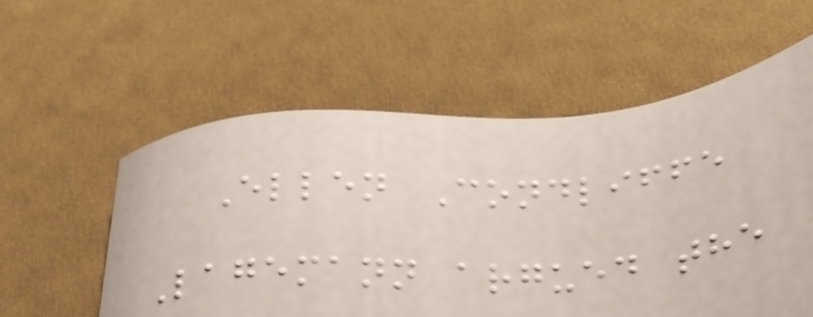Ellen Condliffe
Lagemann argued the
